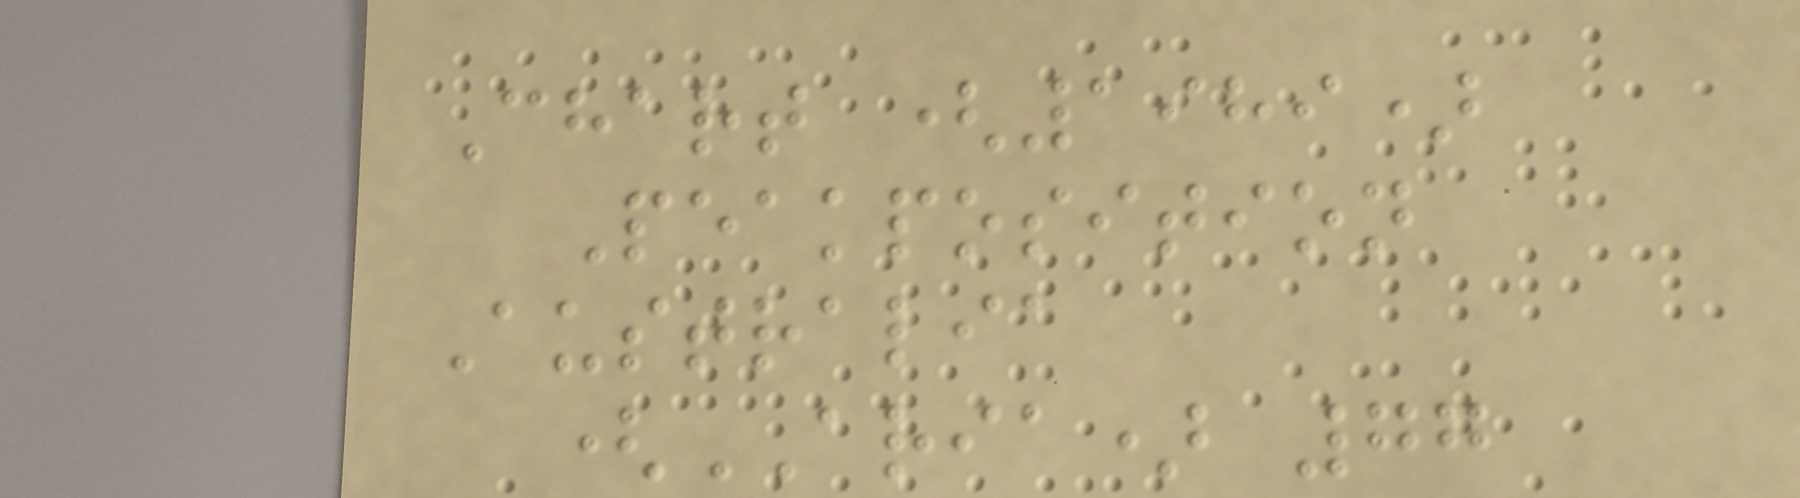Chart (1989)
Peakposition
Australia
(ARIA) 77
